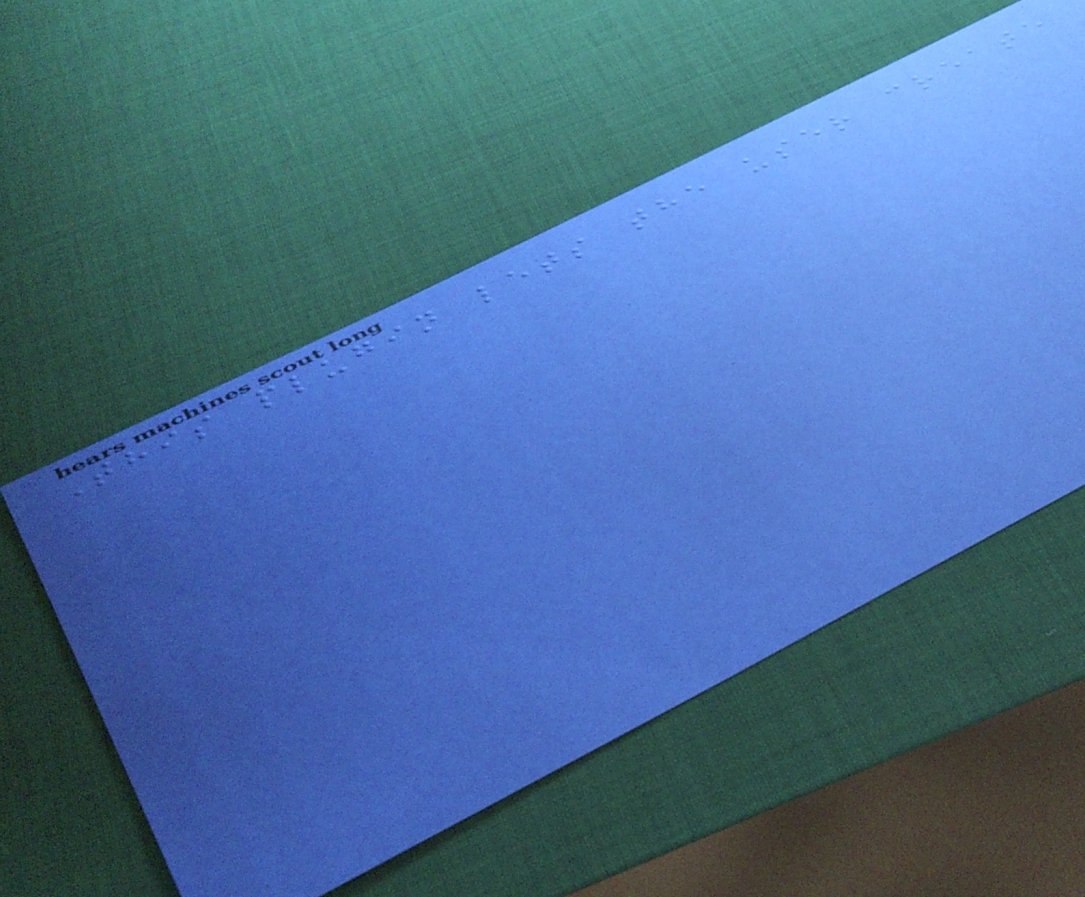This plugin lets the user create
